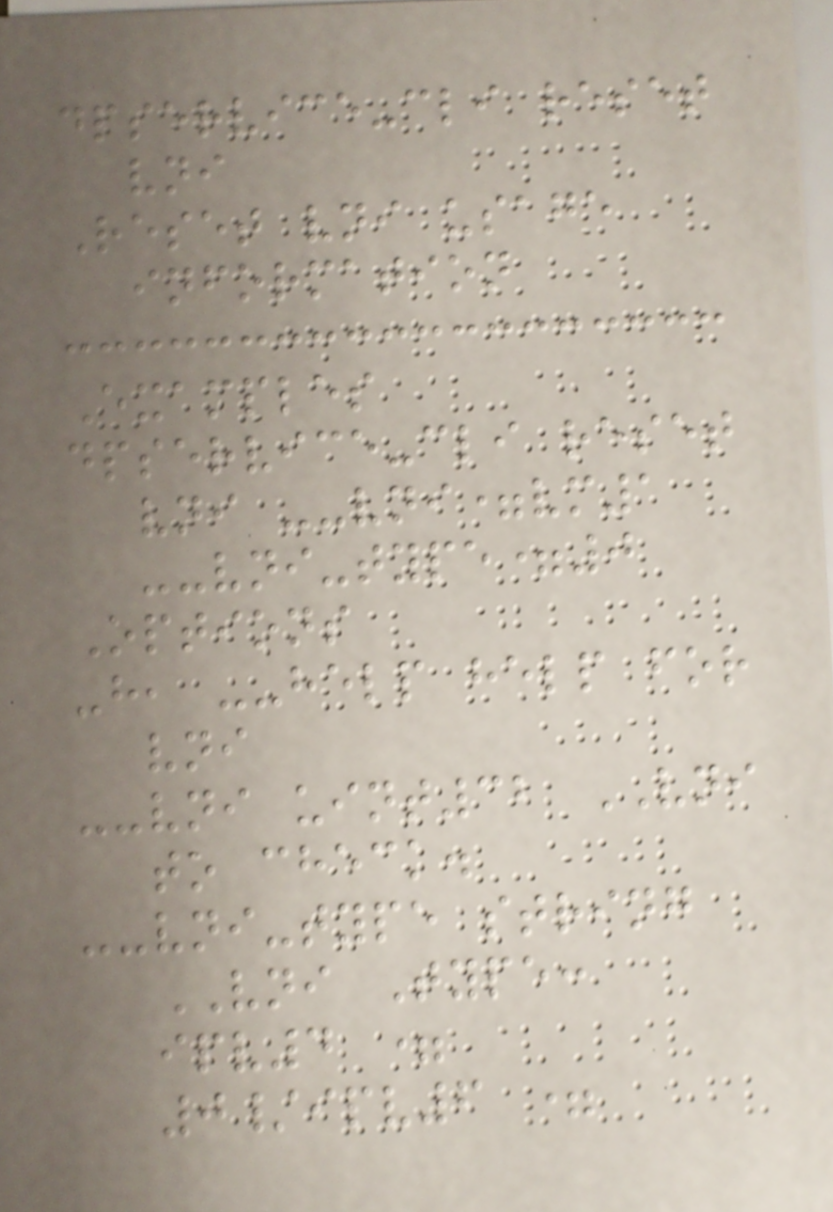dpservice-cli reset
vni
Reset vni usage
information
Examples
dpservice-cli reset
vni --vni=vm1
--vni-type=0
Options
-h, --help help for
vni
--vni uint32 VNI
to check.
--vni-type string
VNI Type:
ipv4 =
0/ipv6 =
